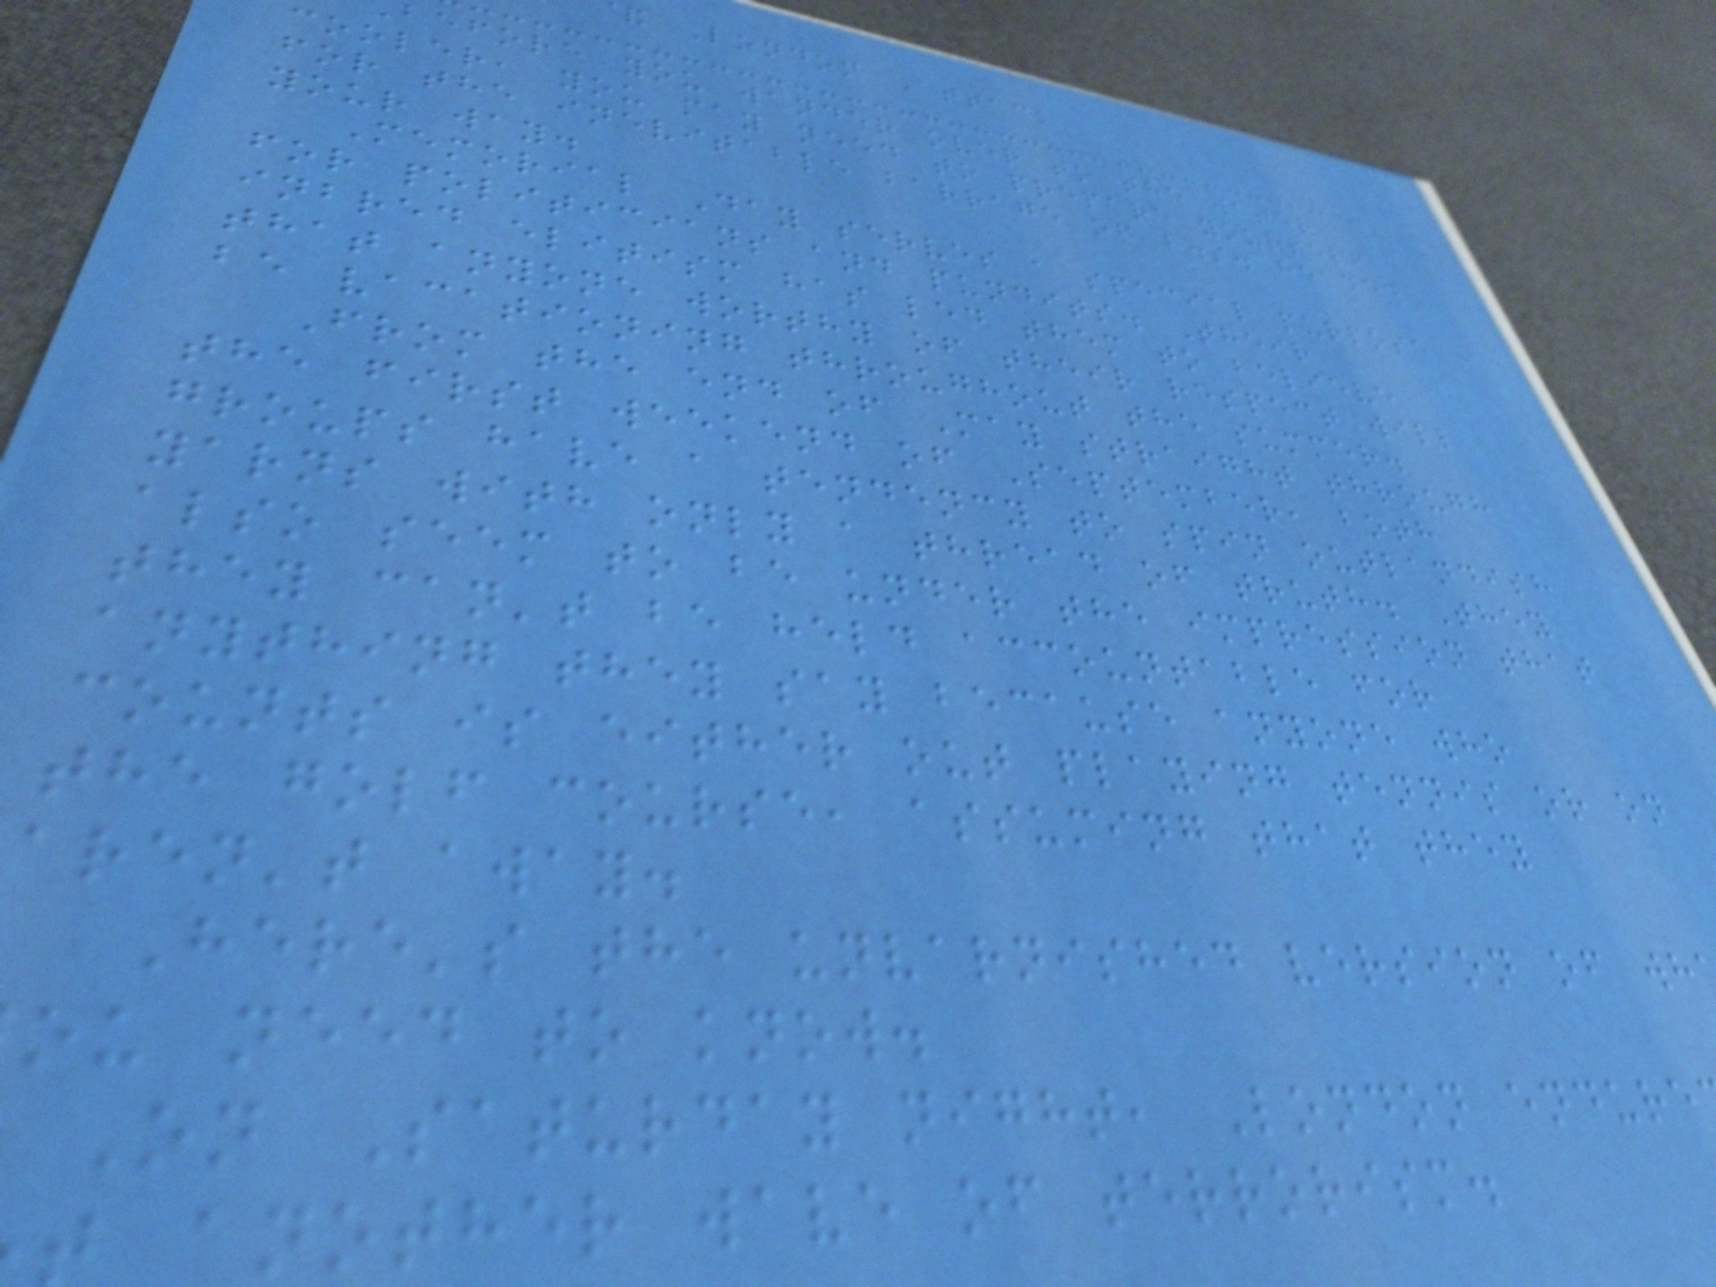London Attack
before you wander over to the water
cooler, you may need to prepare yourself
for the inevitable barrage of b.s. headed
your way.
Memorial Day serves a special purpose
for politicians and pundits. Their
inbred elitism has led them to believe
that anyone worthy of their respect will
be vacationing throughout the summer.
From the end of May straight through
the first weekend of September, both
groups have a tendency to spin outlandish
yarns with only a thread of truth. They
also seem to be under the impression that
they can't be held accountable for
anything they say because anyone who
counts is either out playing tennis or on
the golf course, assuming that they
aren't away.
Here's the unvarnished version of wh
ou need to know.
On Saturday night, London endure
another wave of terrorism.
